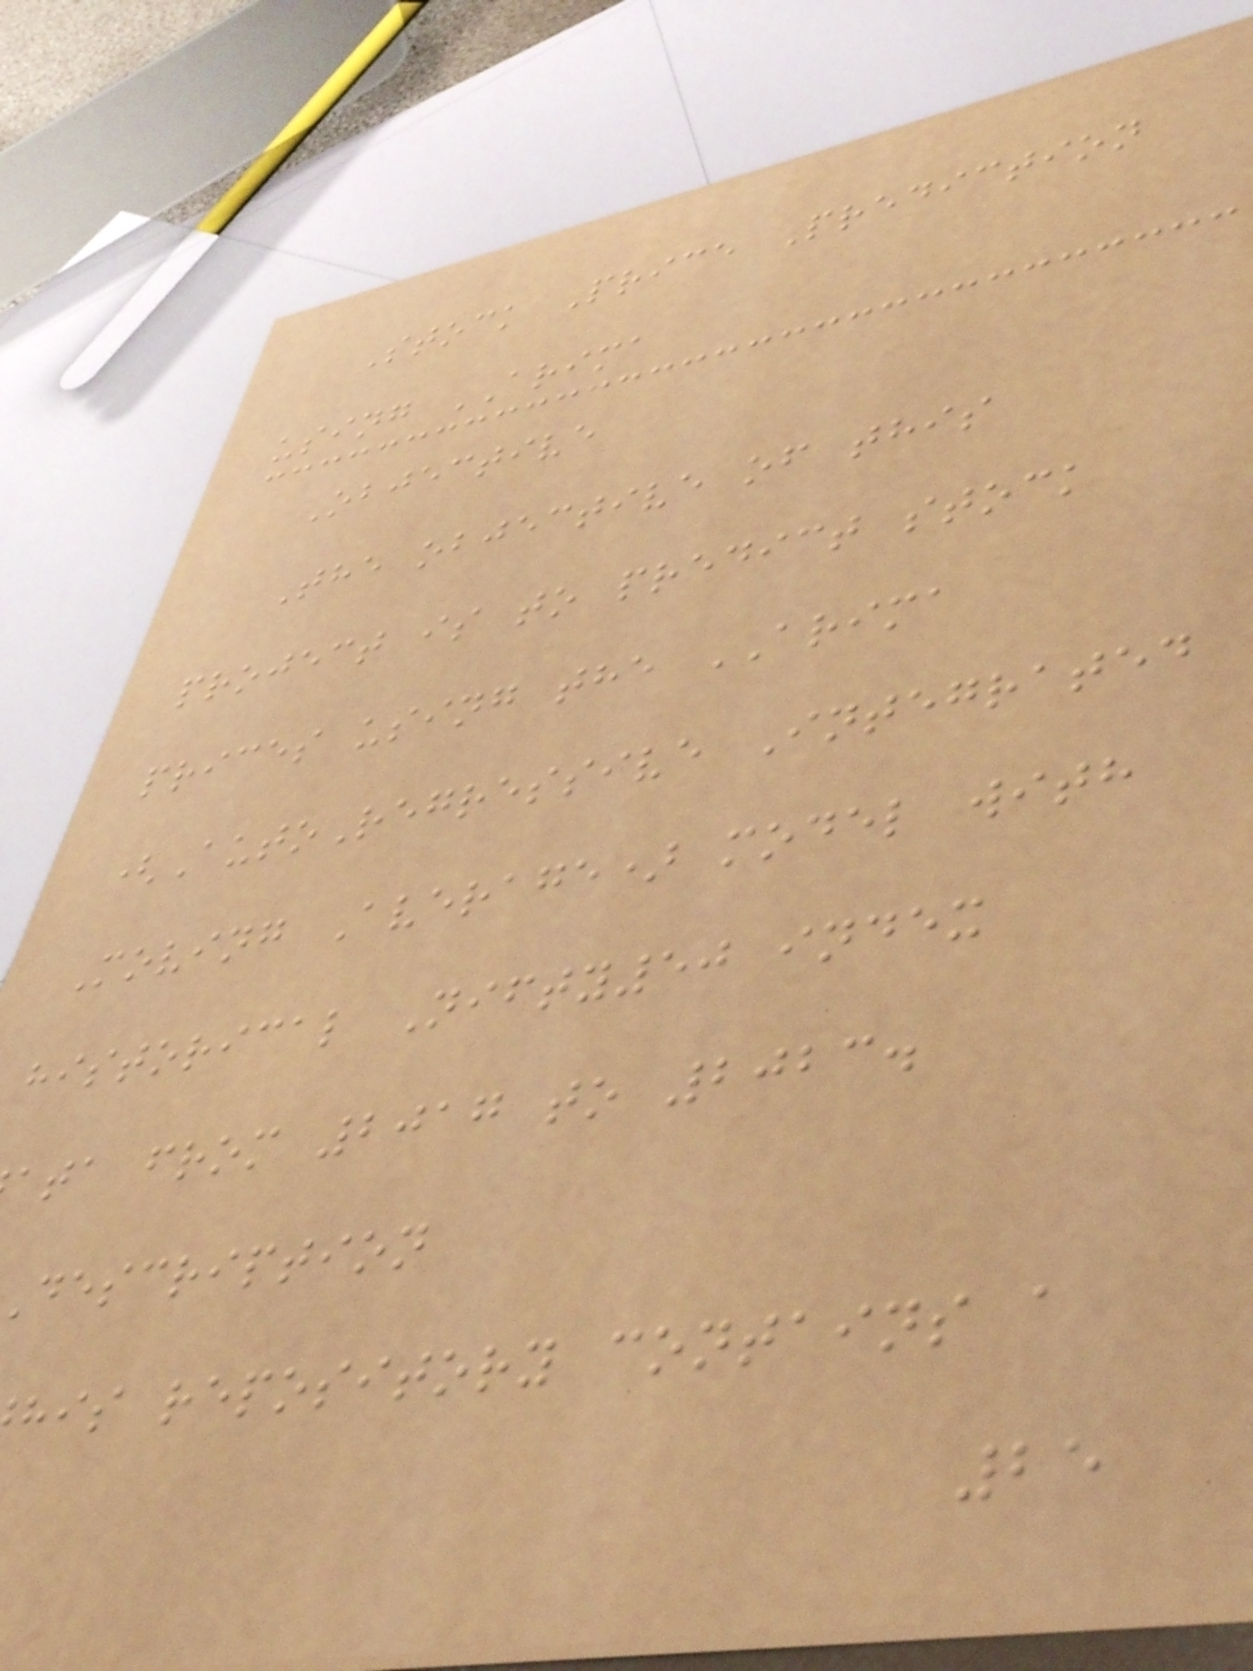Stock Price Prediction
using ARIMA
Objective
The objective of this
project is to predict stock
prices using the ARIMA
(AutoRegressive Integrated
Moving Average) model with
historical Nifty50 index
ata from 2017 to 2023.
description
his repository contains a
25
